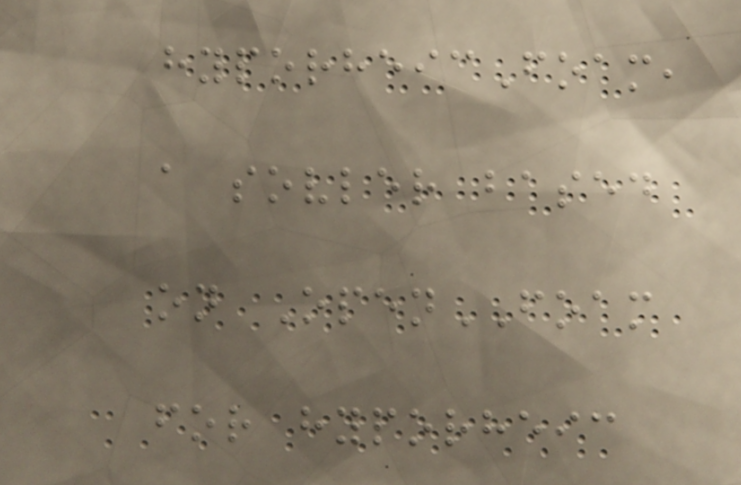hyporheicFoam,
a sovler based
on OpenFOAM
for hyporheic
